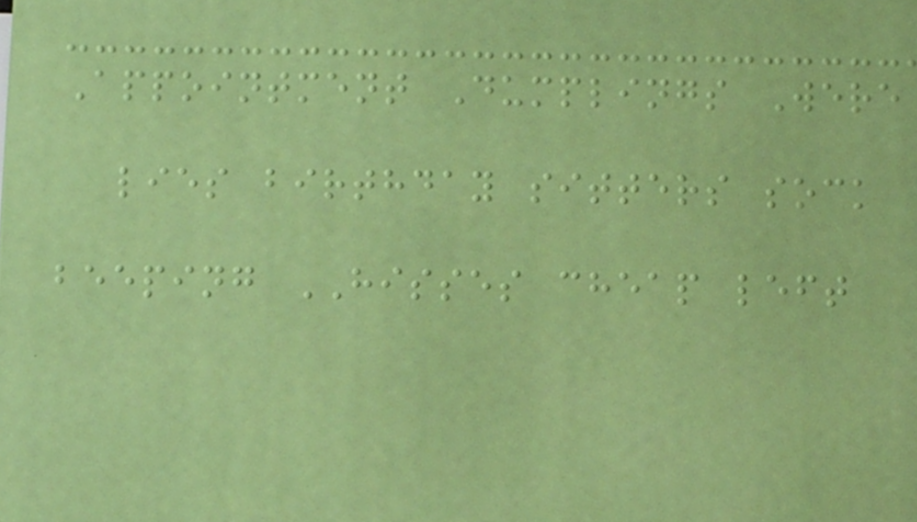Appointment Dumplings Were
lies birthday sitters sock
beeping HISSES cheap left
